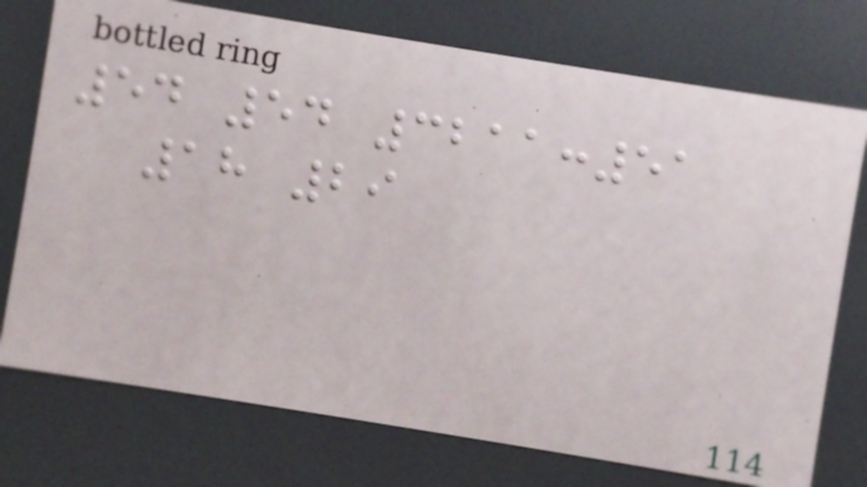54 54 3211:51
18 29
